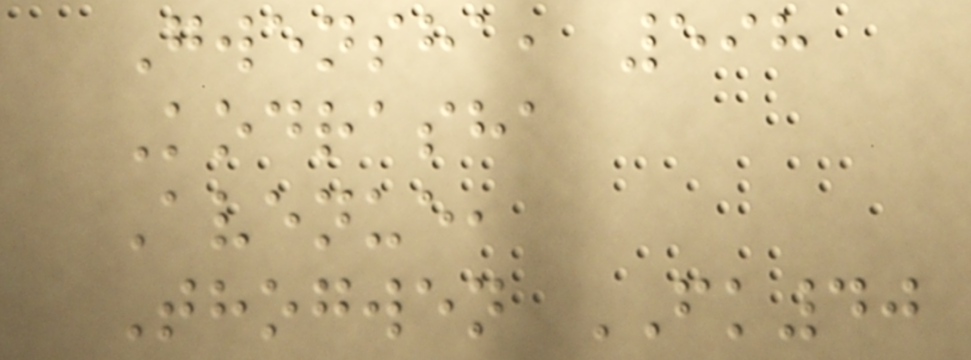Gwensha, 598
Kodrasha
Avenue,
Thogwen FK40
